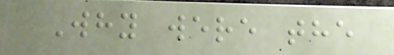Why were the
